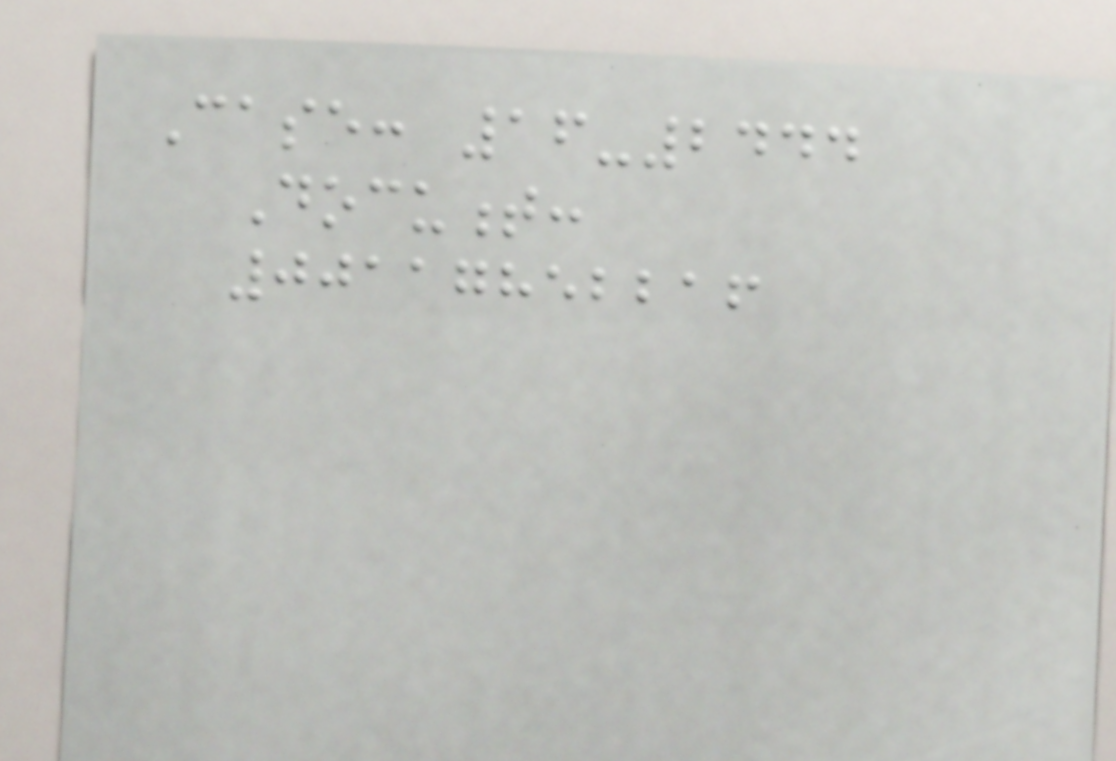Case: 16-2444
Document:
00117852216
